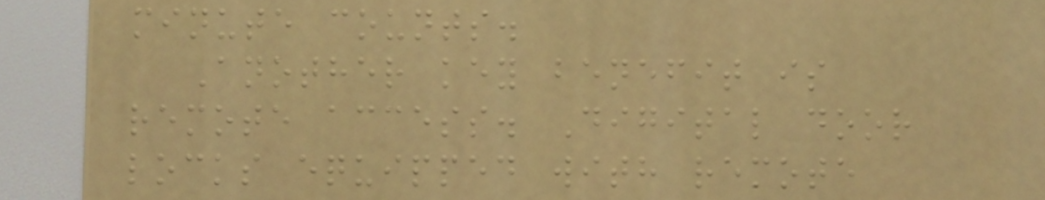minute counts.
Another key benefit is
remote access. Digital door
locks equipped with remote
